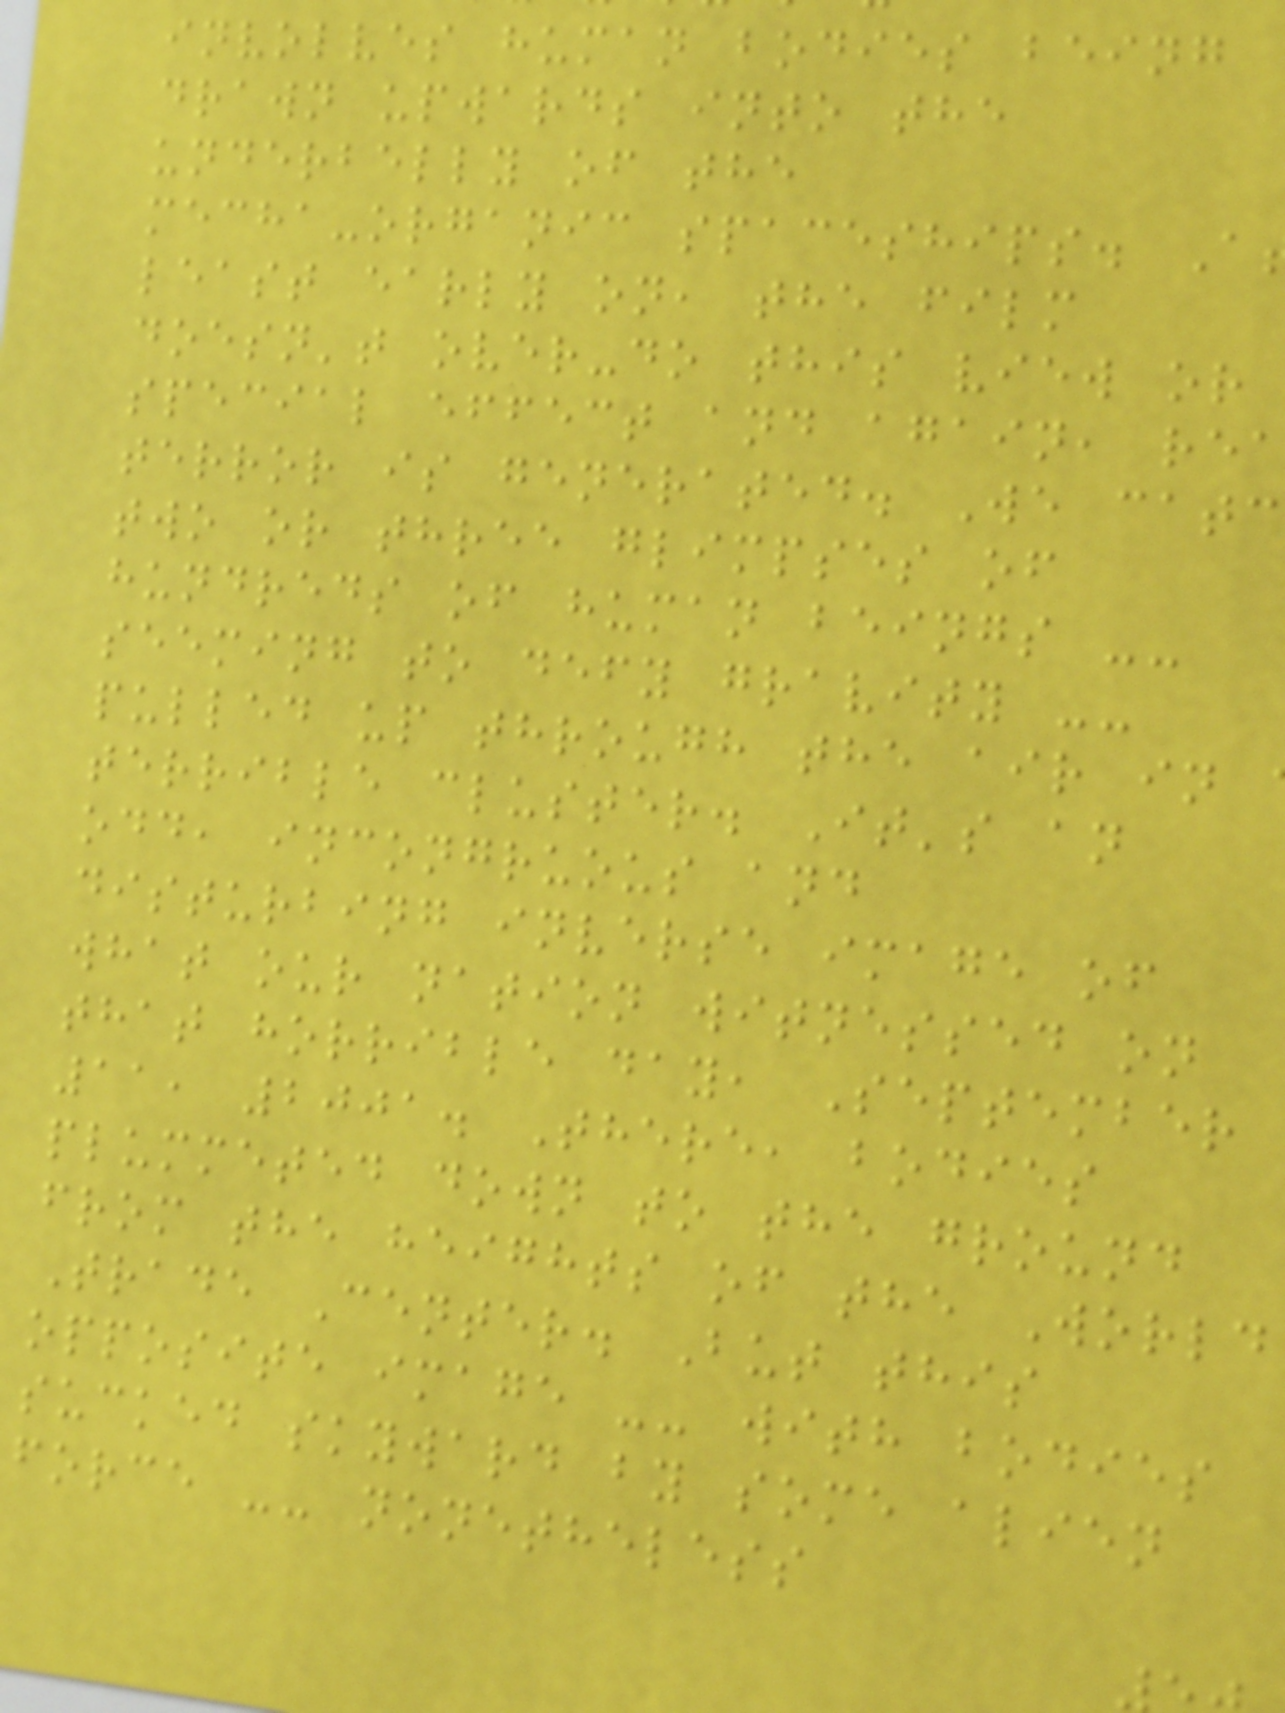involves human bodies being
drawn upwards into the
underbelly of the
mecha-organic spaceships. A
least early on, the film
doesn't over-do this view or
special effect and again, rea
terror is generated. We catc
two or three glimpses of
hundreds of human beings --
seeming to defy gravity --
pulled up through the air in
terrible cluster. It's an
odd, incongruous and
disturbing inverse image of
what our nation witnessed on
that horrible day, September
11, 2001. There, bodies
plummeted down to the ground
from the heights of the World
Trade Center. But this
opposite image -- with bodies
sucked skyward by some alien
force -- nonetheless
